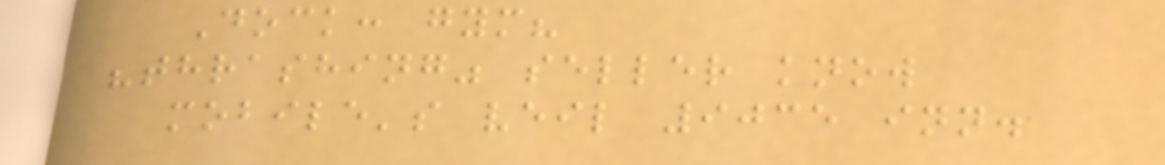Dock: gym?
"thrashing" seller know
mobile's veil 9035 inn.
